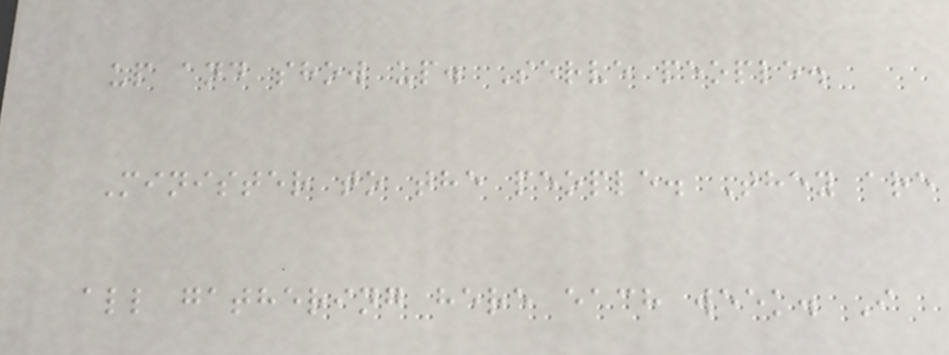up and show up. Serve people.
Minister to the people. They are
all gathering here each week. I
